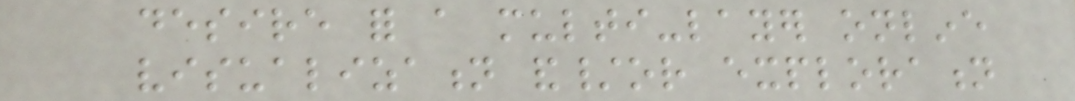desire for a multi-layer online
visualization and/or exploration
